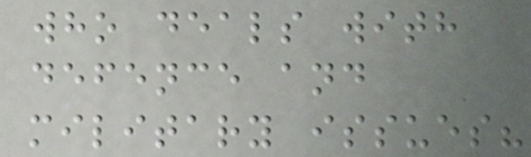who deals with
defence and
military issues?
